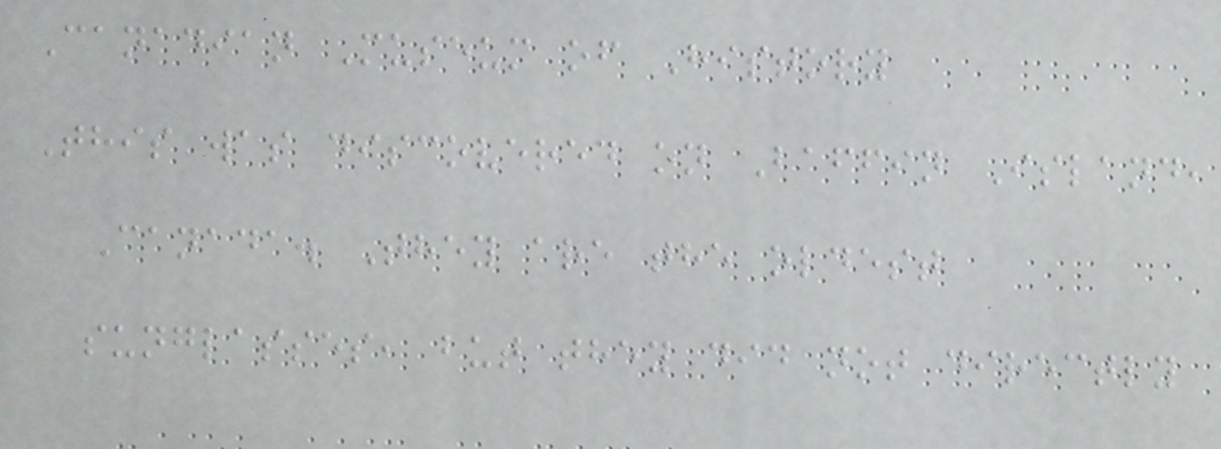Canadian Museum of History
This was discovered on Baffin Island,
Canada. They are the oldest
sunglasses, but they did not directly
